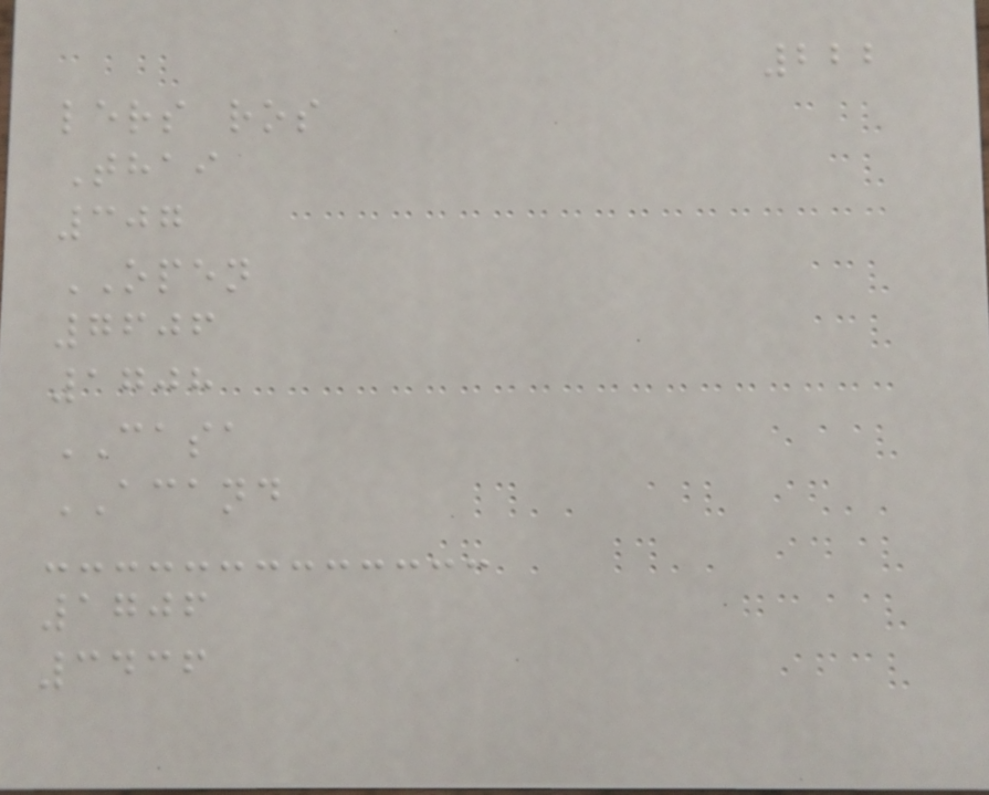222
lers ros
Thai
307
OPEN
7606
1708
CASA
ACAND
1706
3436
